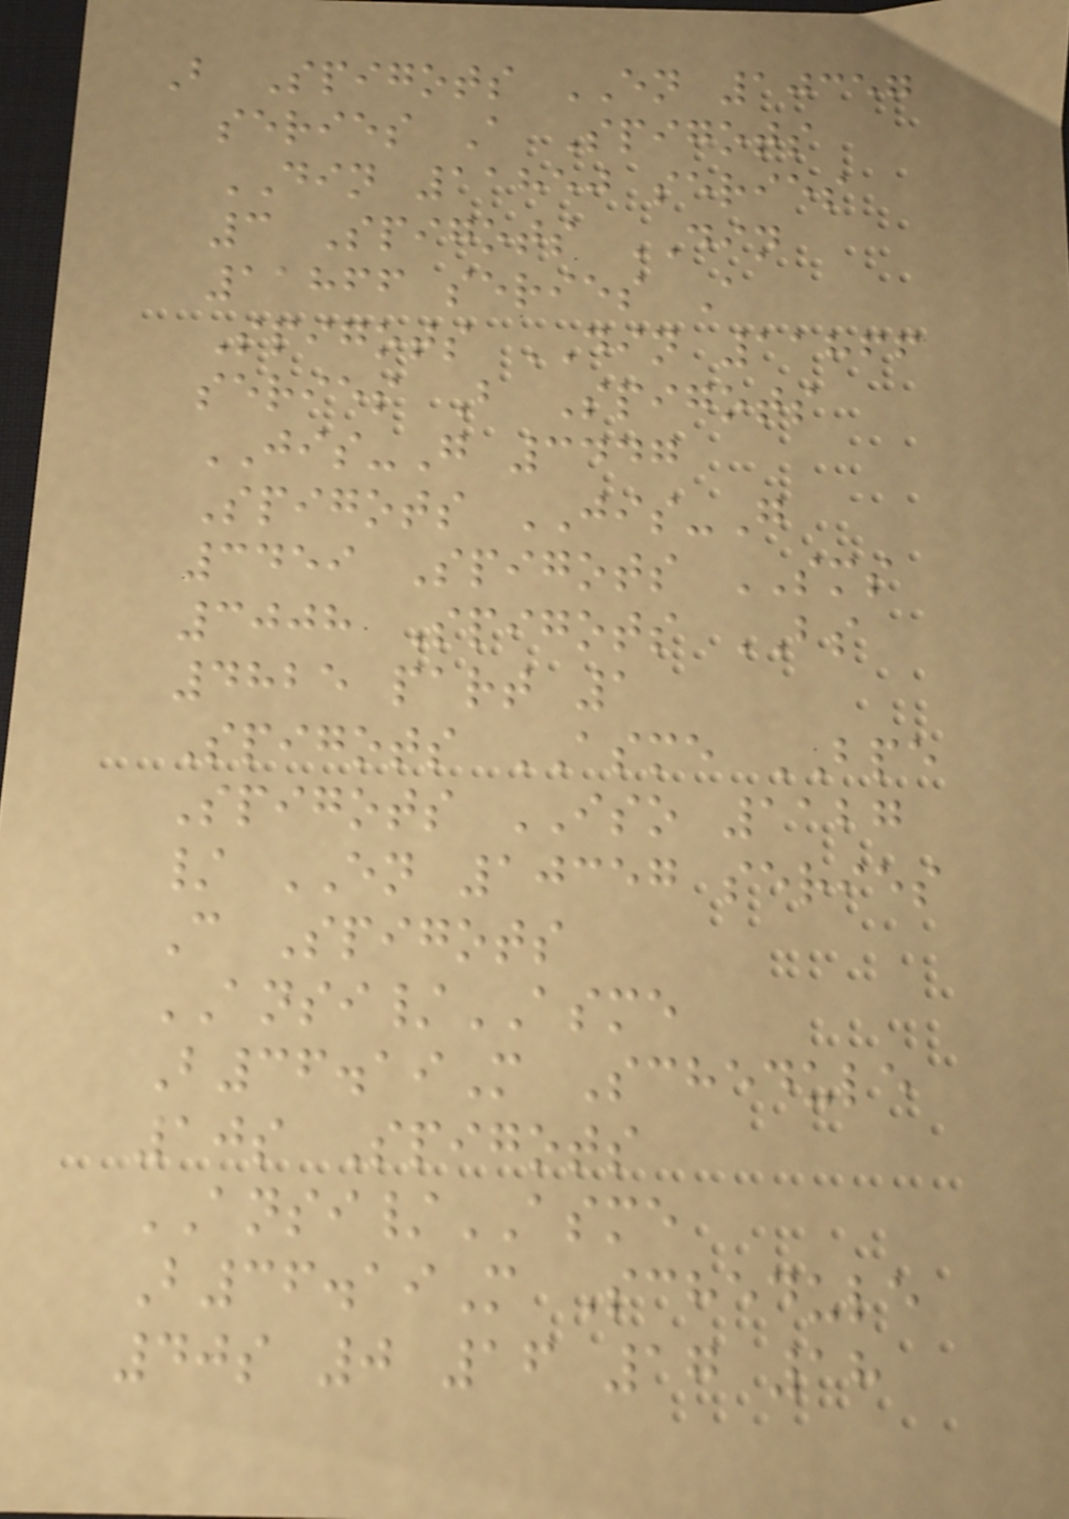B Spigots EN 10357
series A Spigots
DIN 11850 series
3 Spigots DIN
11866 series A
Spigots DIN 11866
series B Spigots
JIS-G 3447
Spigots JIS-G
3459 Spigots SMS
3008 Spigots BS
4825 part 1
Spigots ASME BPE
Spigots ISO 1127
/ EN 10357 series
C Spigots
ANSI/ASME
B36.19M Schedule
10s Spigots
ANSI/ASME
B36.19M Schedule
40s 0 16 17 18
